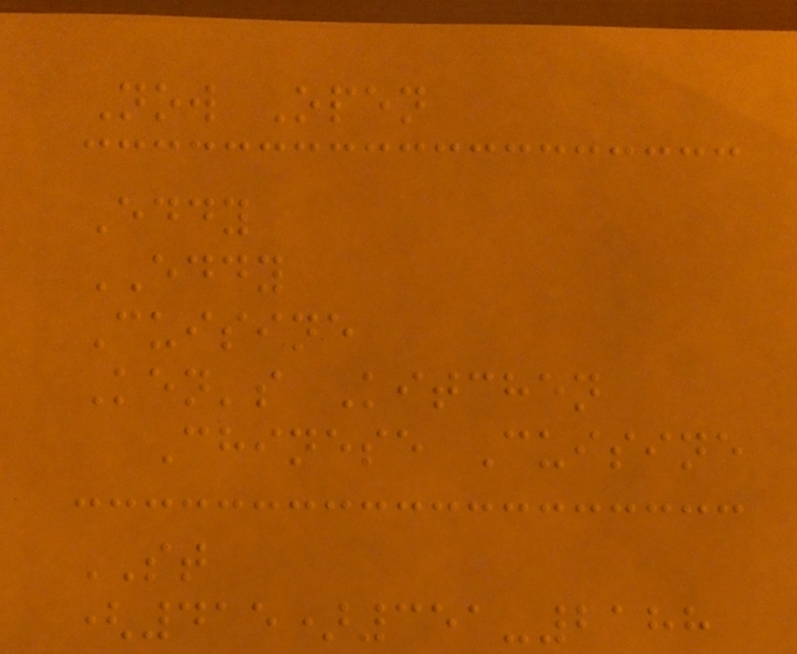Now Open
Eddy
EDDY
Cuisine
Ken's Kitchen
Chinese Cuisine
ST
(415)351-2188
